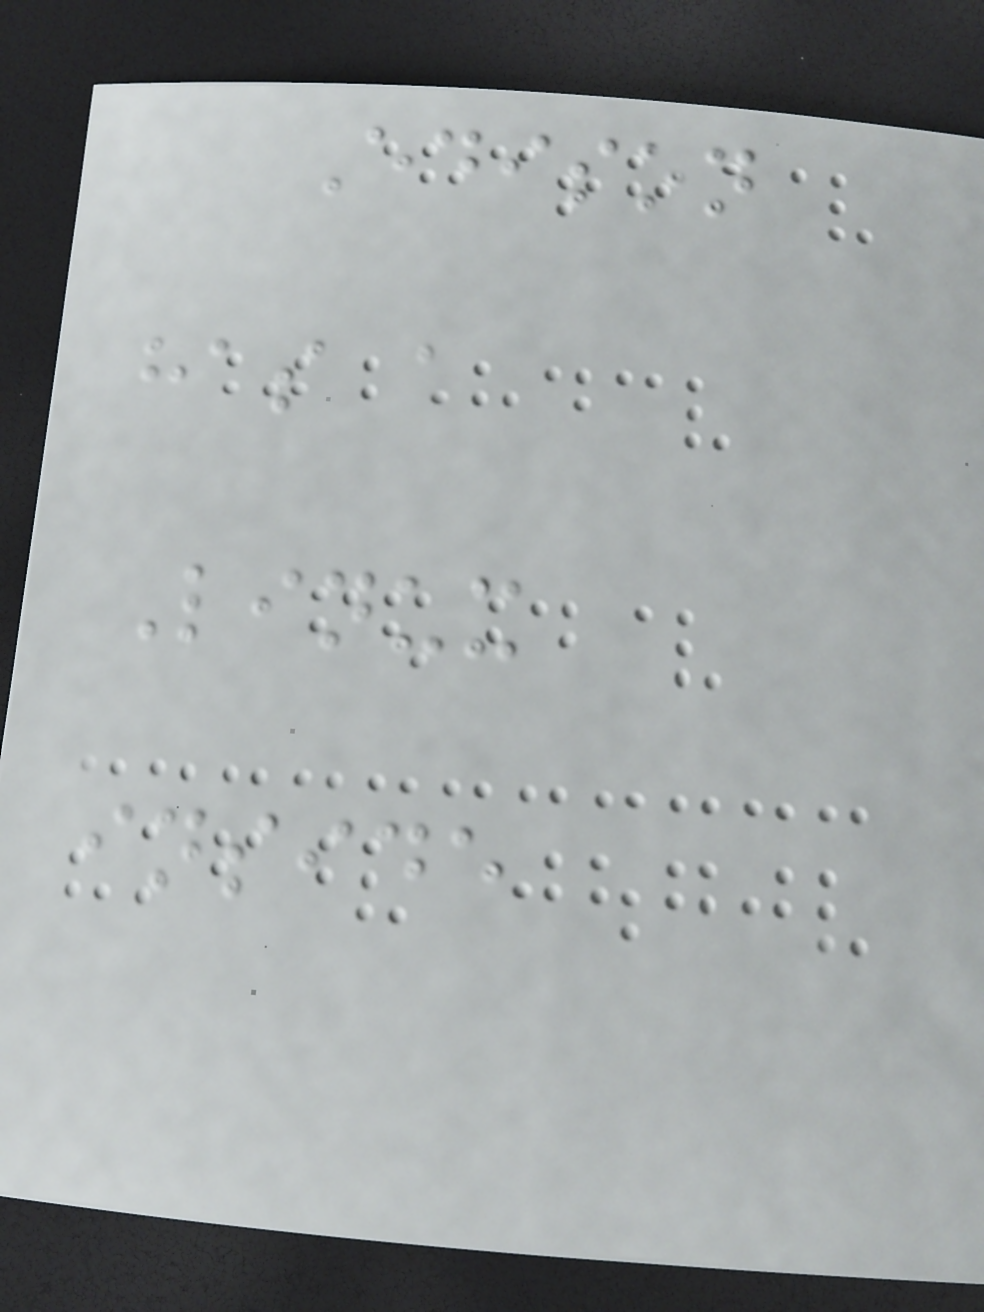Edison
has a
Linux
inside
